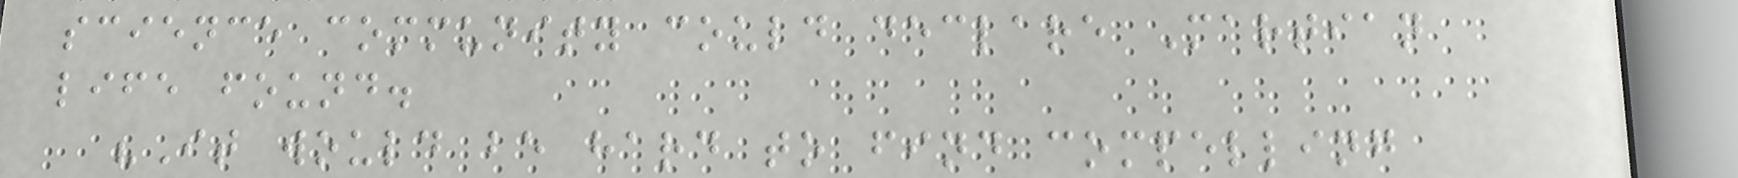science community could declare Martian
life found.
"It would be hard to find compelling
